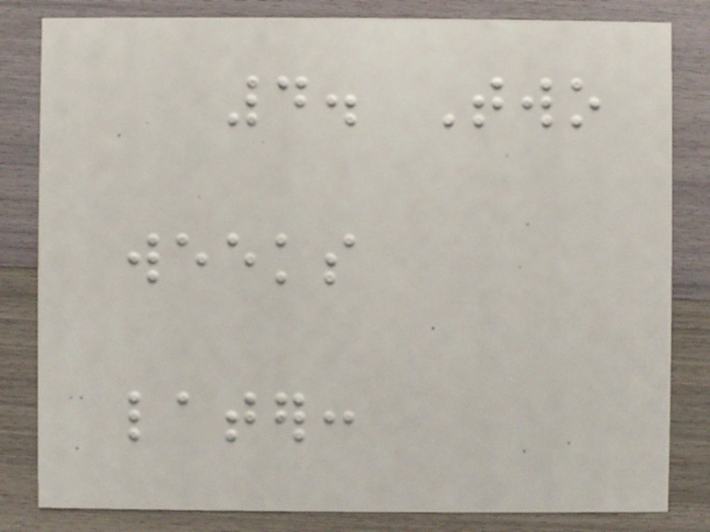4. Two
weeks
later:
